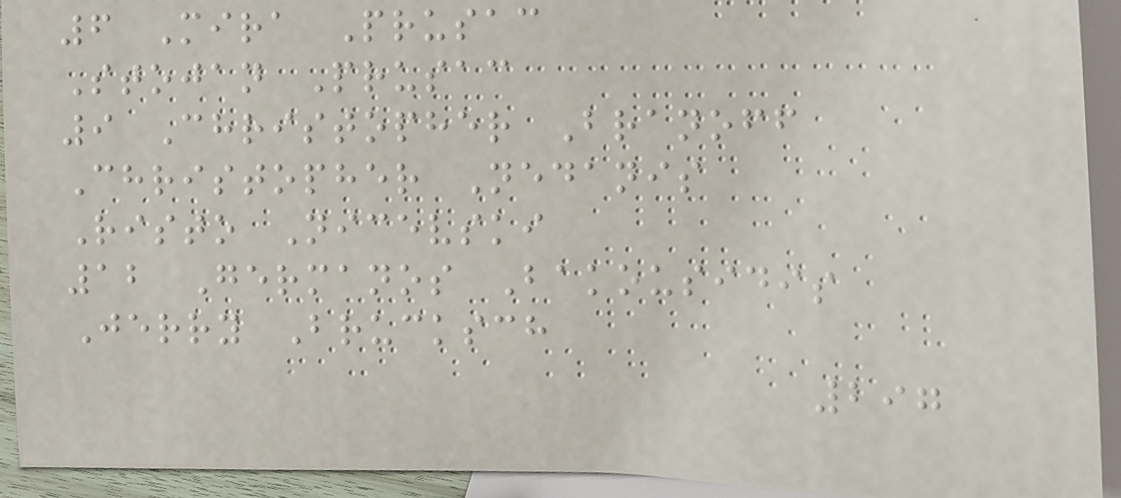6 Mira Prusac
Stojan Prusac
9 Christopher Branoff
Christopher Nedanis
Risto Nicevski
12 Germanos Bakousidis
Jerry Brucksch
297
